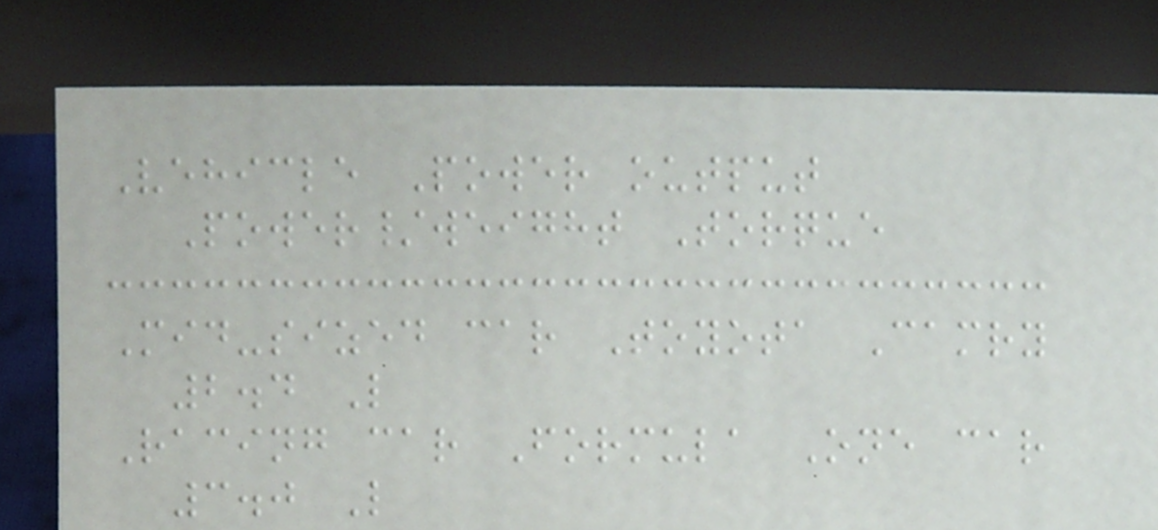Vehicle Power output
Power/weight Torque
Mid-sized car Toyota Camry
2.4 L
Racing car Formula One car
3.0 L
